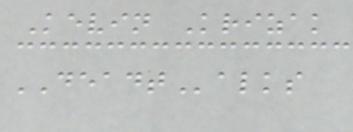Kevin Krizak
DEADTalks
